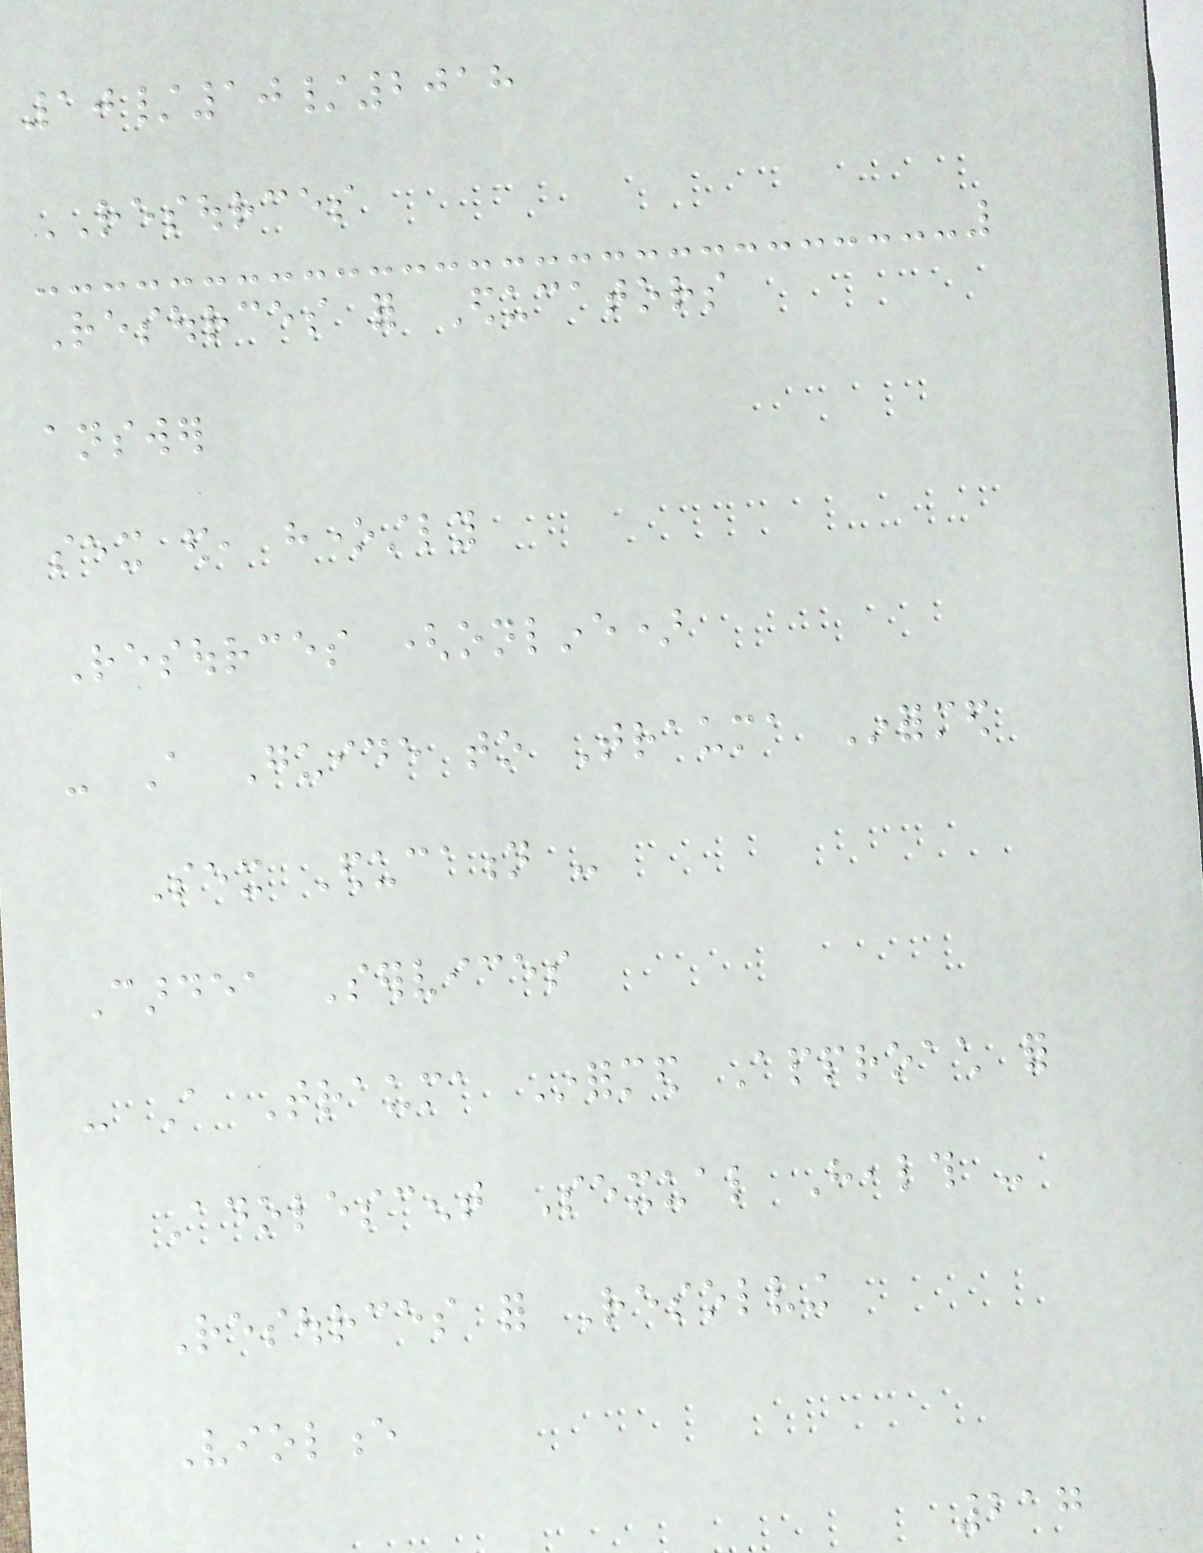10/10/2018
RESOURCES
Resources for Educators
answer
sex ed, honestly
Resources (online)
- A Guide to Trauma Informed
Sex Education -
Cardea Services
- A Trauma Informed Approach for
Adolescent Sexual Health -
Resources for Resolving
Violence
217
